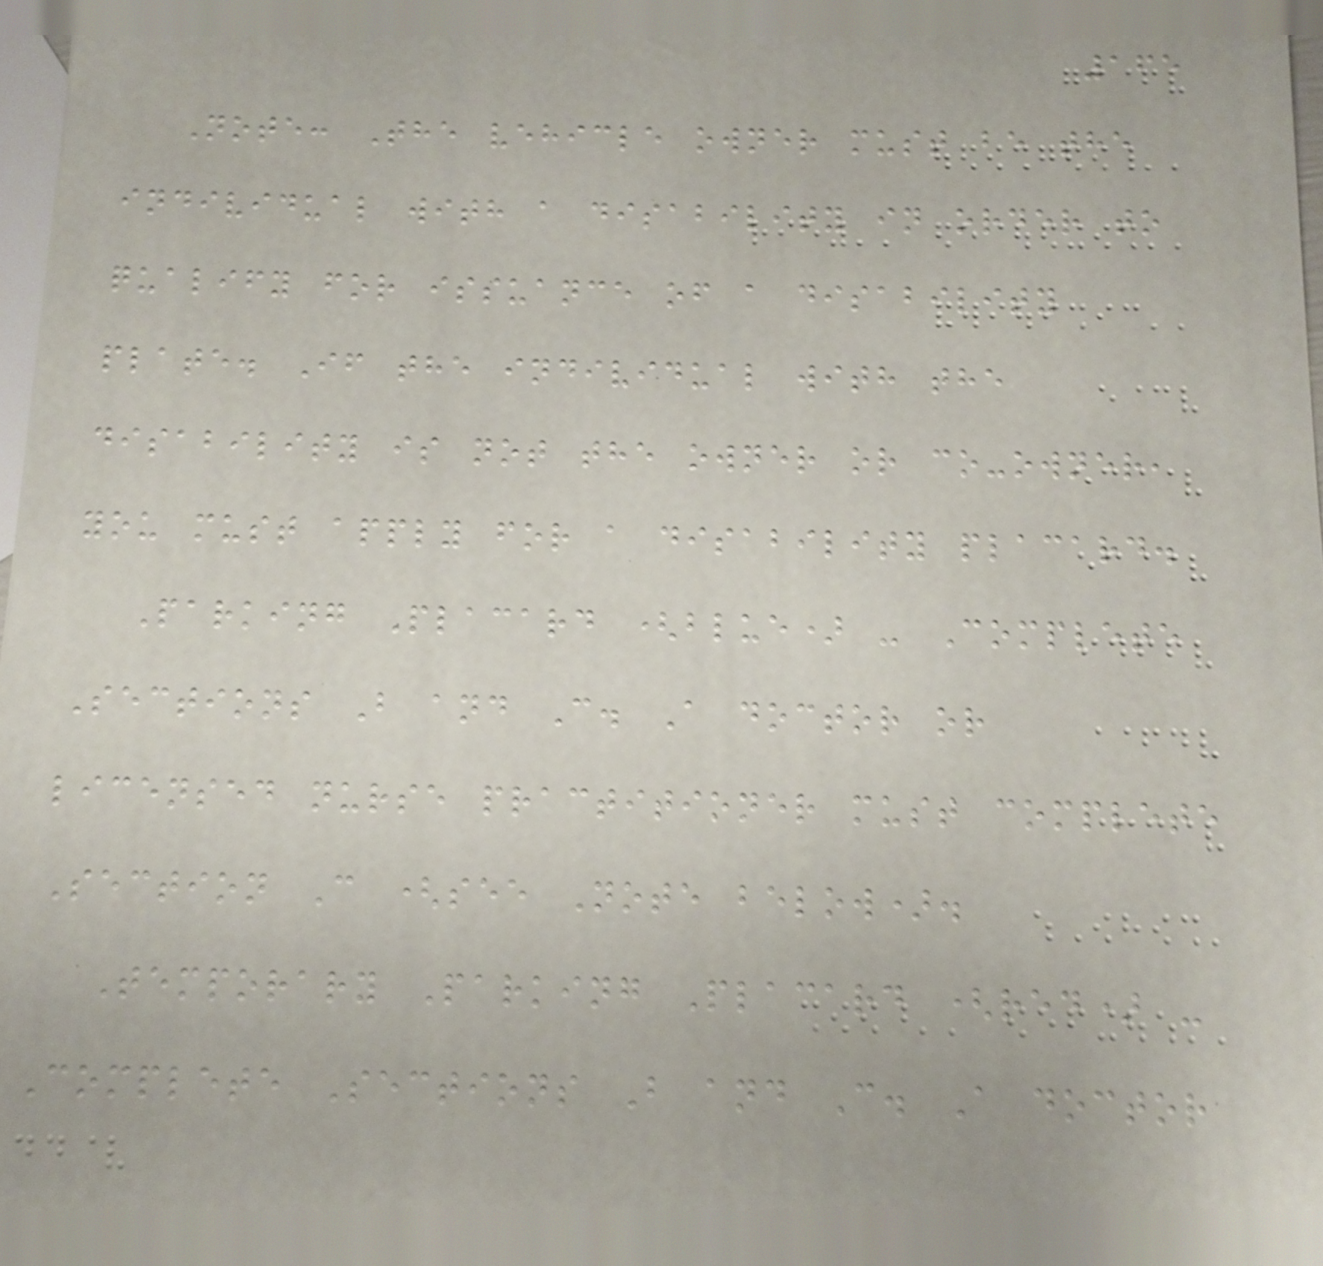165
Note: The vehicle owner must be the
individual with a disability in order to
qualify for issuance of a disability
plate. If the individual with the
disability is not the owner or co-owner,
you must apply for a disability placard.
Parking Placard (blue) - Complete
Sections B and C. A doctor or
licensed nurse practitioner must complete
Section C (see Note below).
Temporary Parking Placard (red) -
Complete Sections B and C. A doctor
